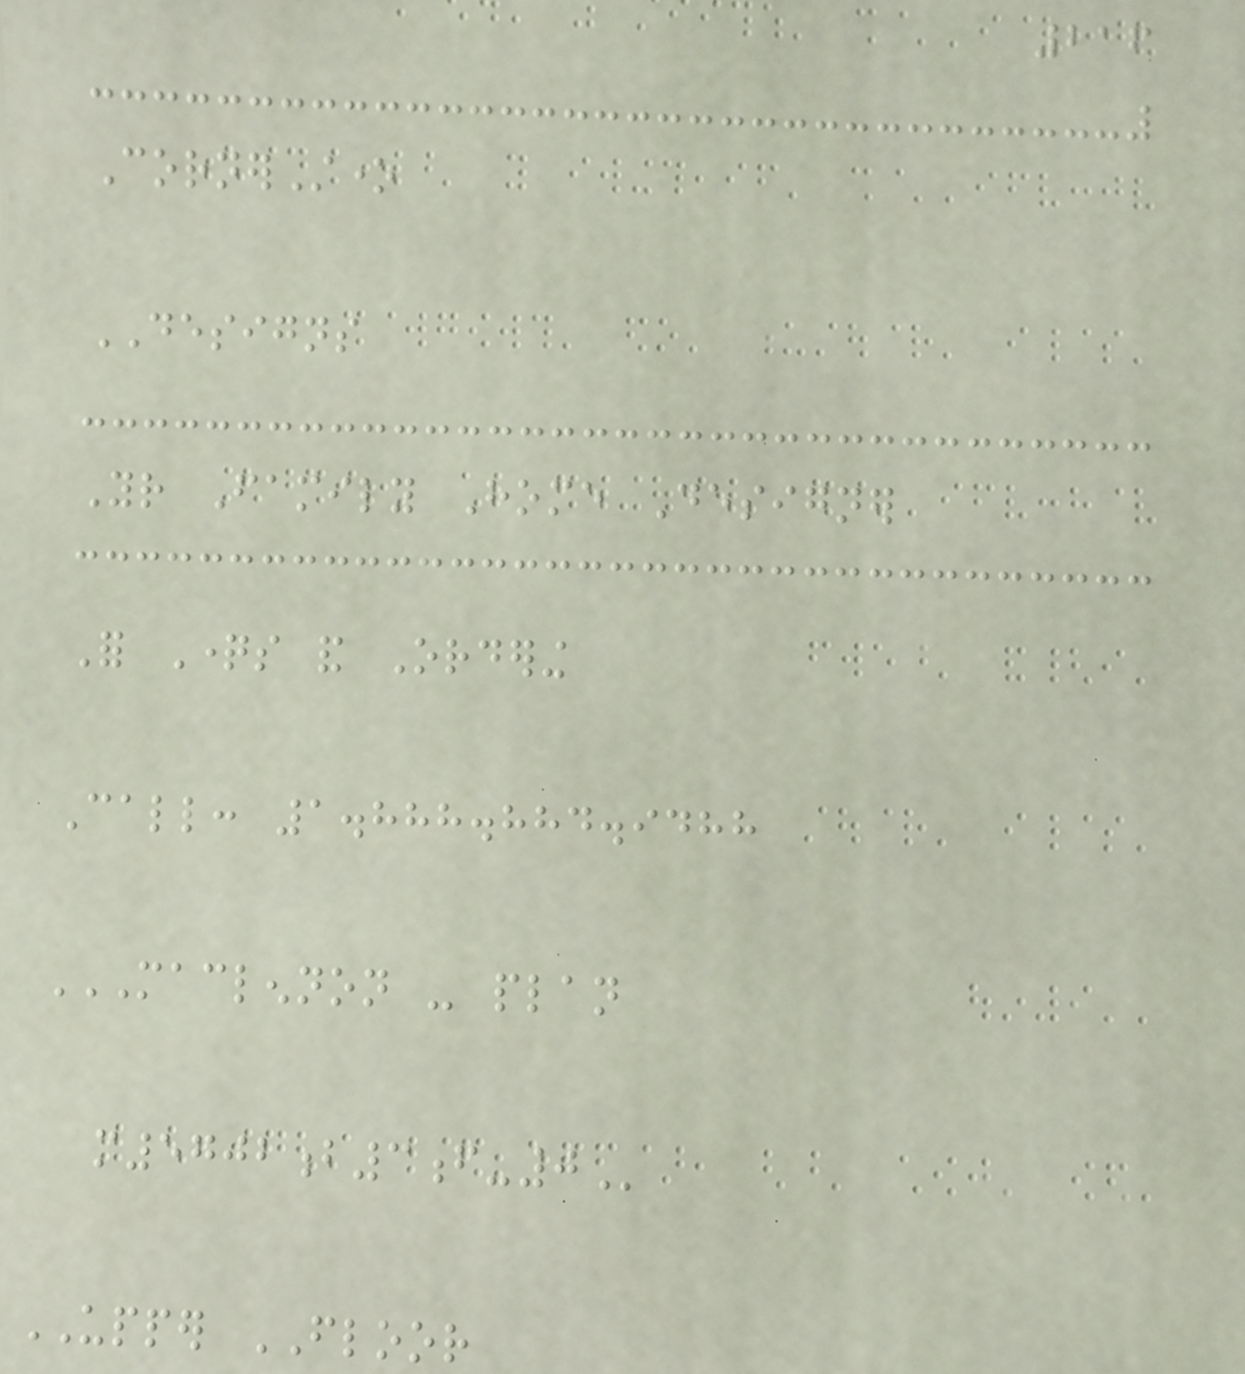216
CornerStone
DESIGNS
Your Family Home Designer
For Questions and Ordering
Call: 1.888.884.9488
MACLENNON - PLAN
M5702B3F-0
UPPER FLOOR
